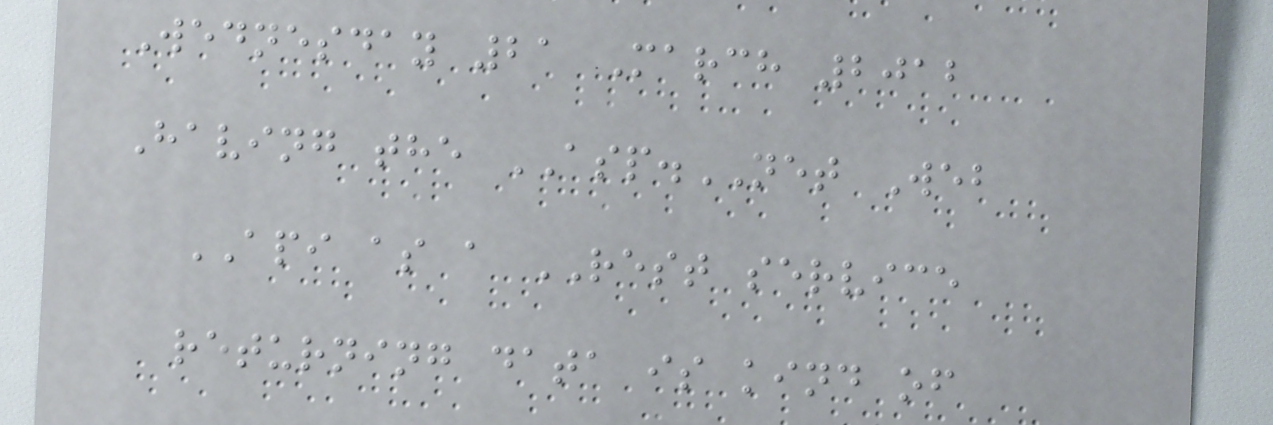Wednesday 21 March 2012
Having the ASP.NET Web
API as a REST service
returning data is kind of
